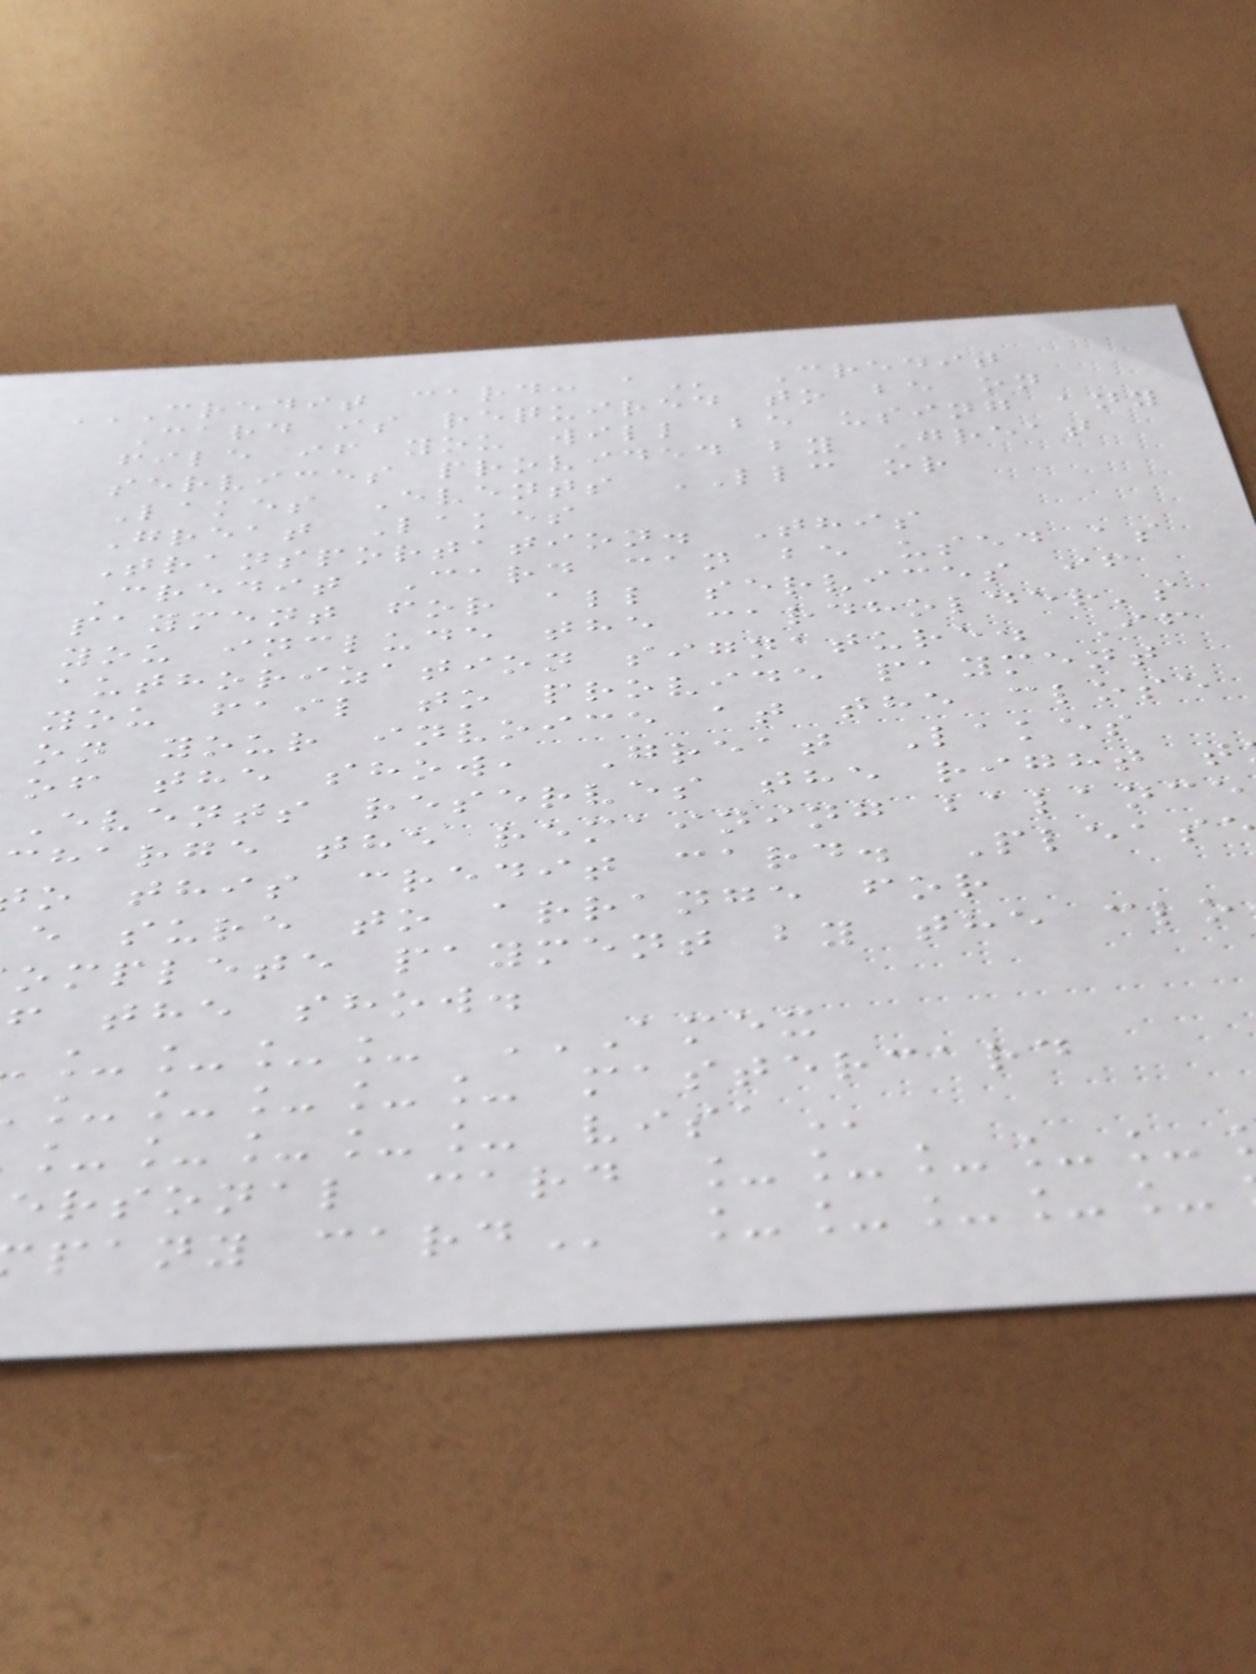CREDIT CARD: A Credit
Card is required to be on
file if you will be using any
services provided by Great
Lakes Events LLC or
Great Lakes
Transportation. This
Credit Card can be used as
payment for all services if
you include the cardholder's
authorization signature. If
you fail to provide payment
on your invoice at the close
of the show, Great Lakes
Events reserves the right t
charge the remaining balance
o this credit card. Pleas
e sure to arrange for
omplete payment by the clo
f the show.
_____ mastercard
_____
ersonal card _____
